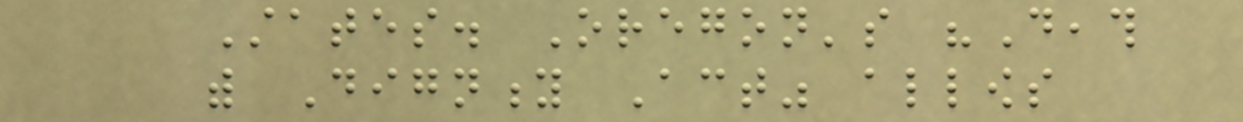States. Oregon's "Death
with Dignity Act" allows
